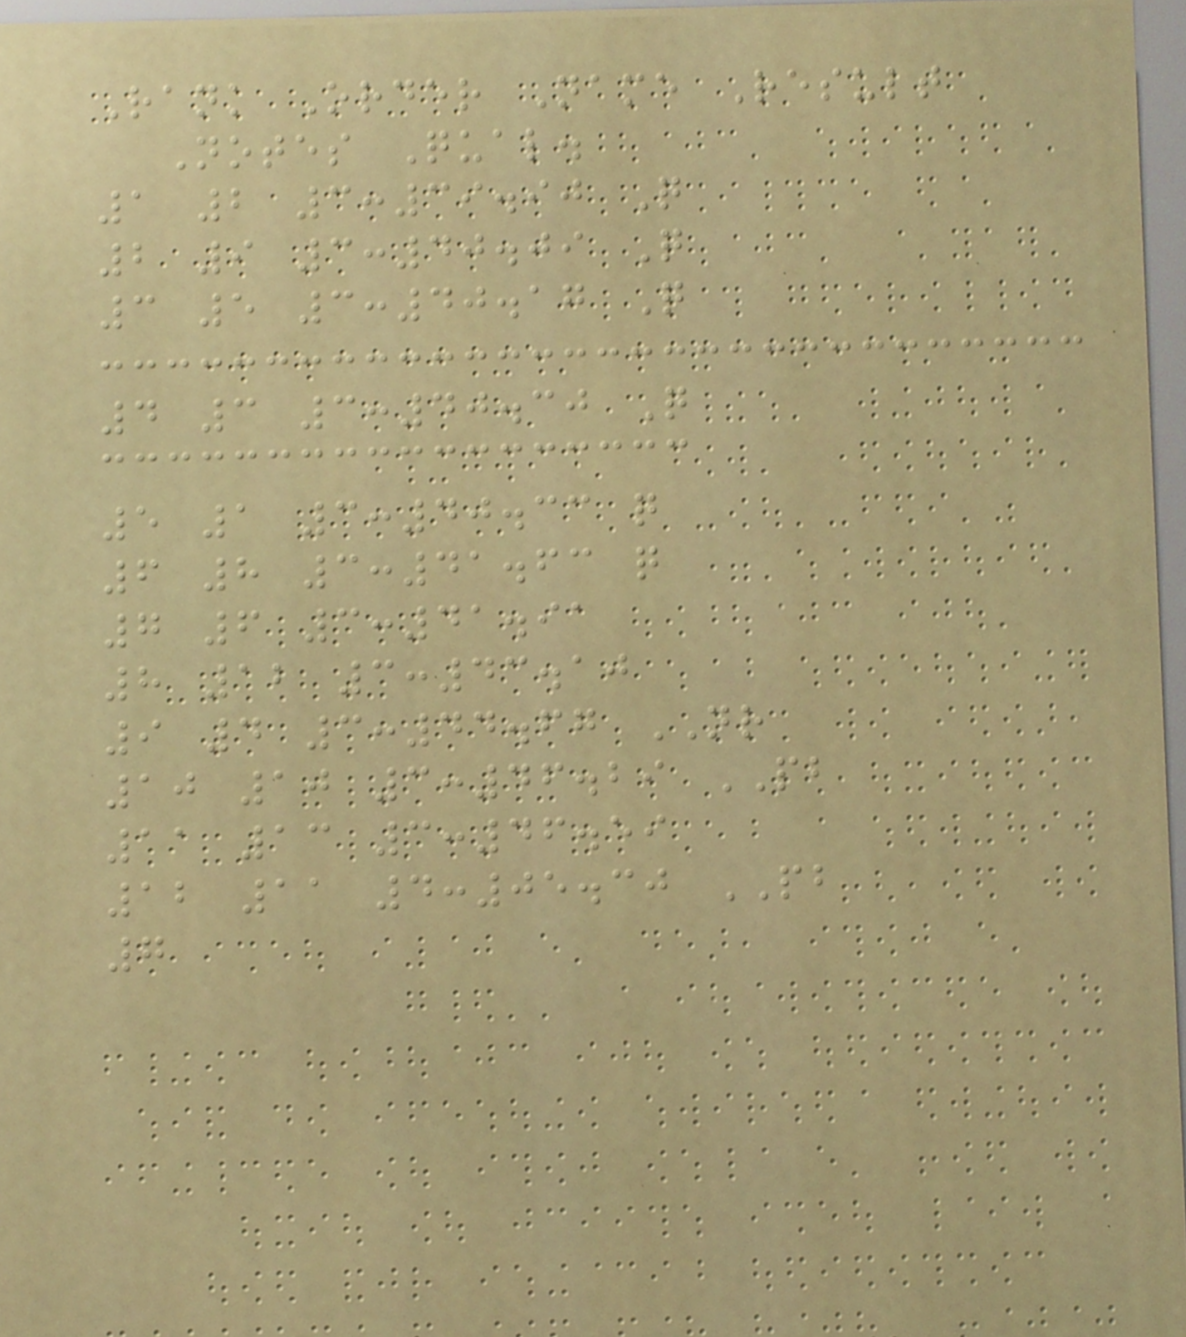Rank Order Name Result
Notes Qual.
1 2 3:39.90 Q
2 9 3:40.09 Q
3 5 3:40.17 Q
4 3 3:40.30 Q
5 1 3:40.33 q
6 8 3:41.63 q
7 6 3:41.91
8 12 3:43.10
9 4 3:44.67 NR
10 10 3:46.29 PB
11 13 3:46.59
12 11 4:05.30 PB
7
